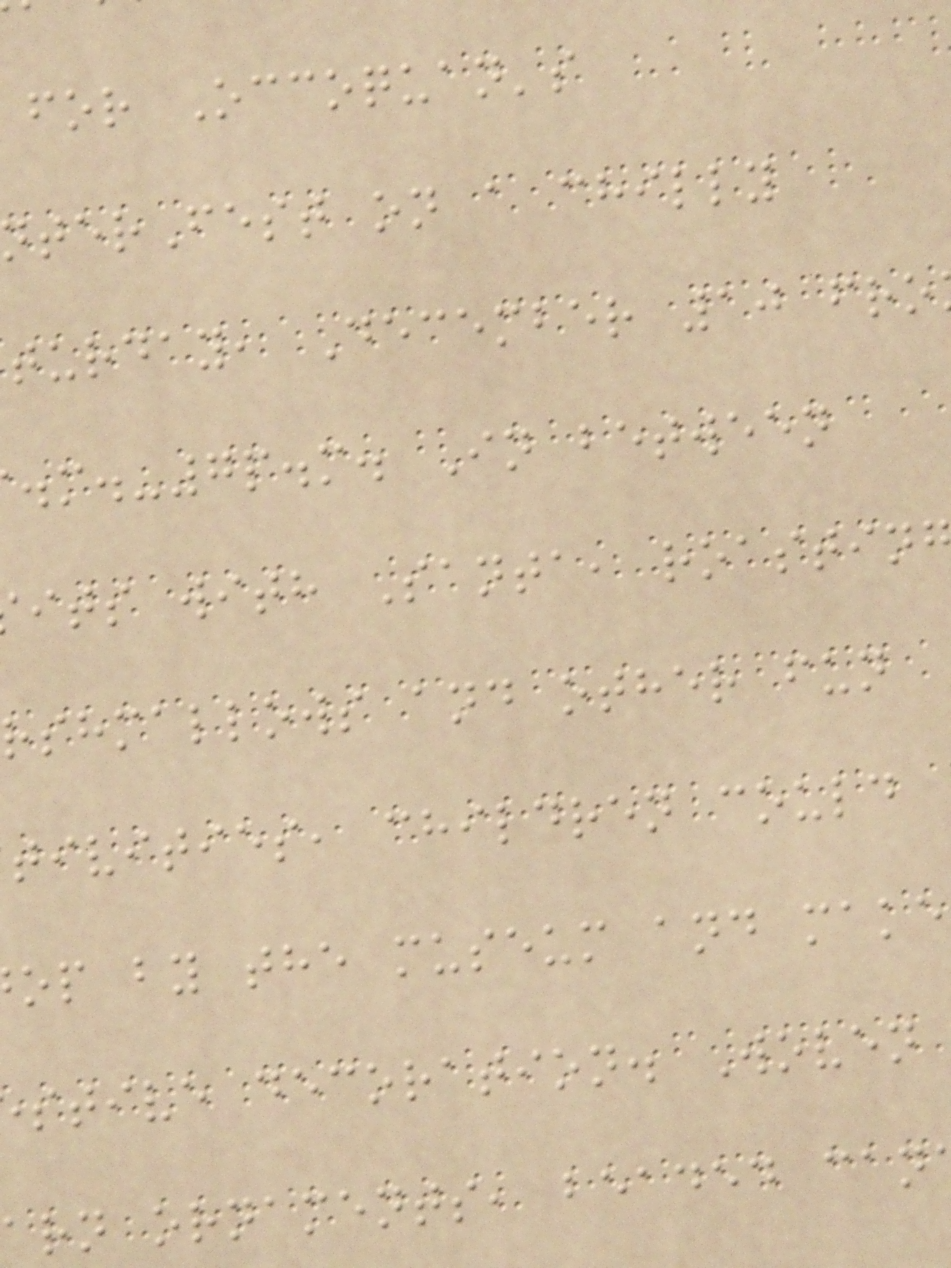for Occoquan's
terFest on a chilly
turday, December 10 fro
.m.-7p.m. In between
its with Santa, roastin
rshmallows and other fun
tivities, children could
op by the museum and make
stive decoration. Woven
arn ornaments, beaded can
